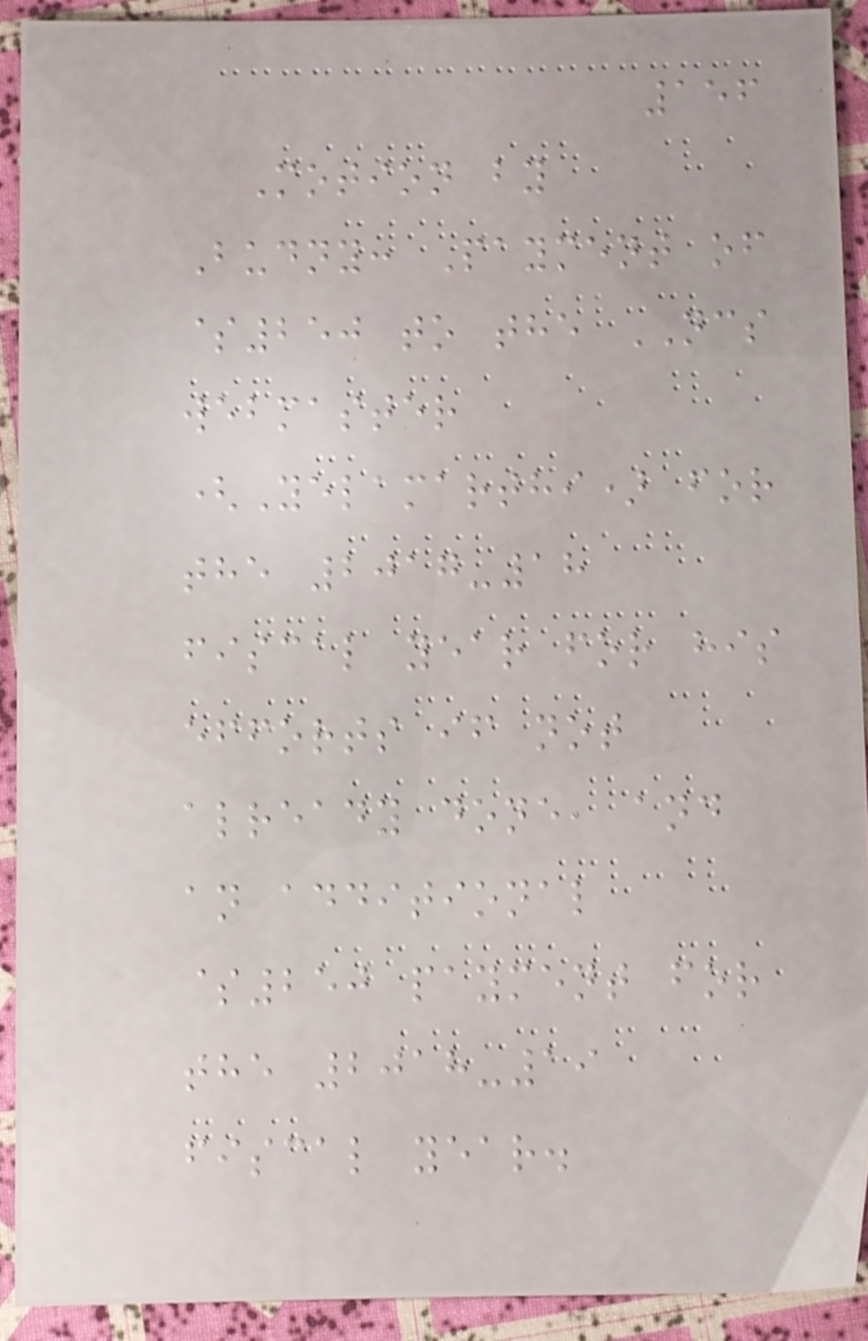156
Motion by
Budny: Payment of
$250 to the NCS
webmaster
(Yelamarthi) for
the 2017-18
fiscal year for his
efforts if not
already done, and
an additional
$250 payment for
the 2018-19
fiscal year.
